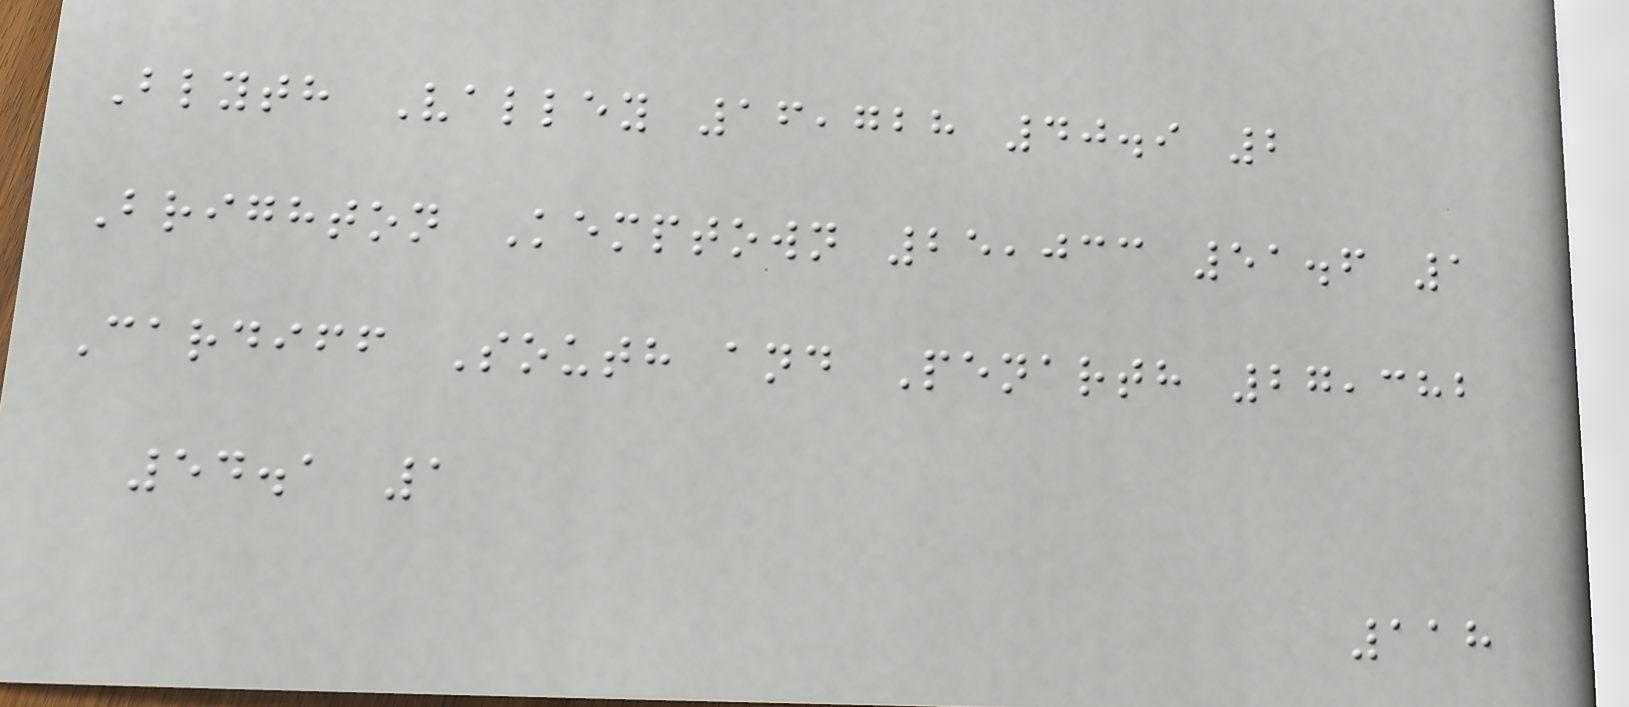Blyth Valley 16,728 40.9 2
Brighton Kemptown 25,033 51.6 1
Cardiff South and Penarth 27,382
54.1 1
118
